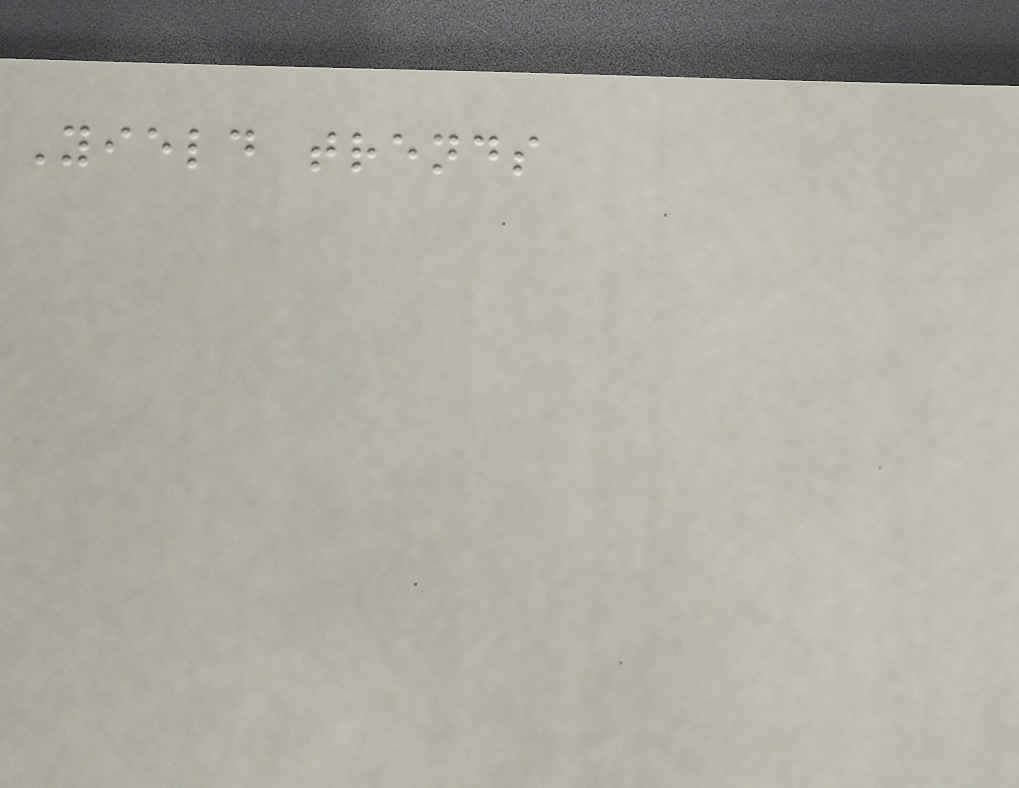Yield trends
